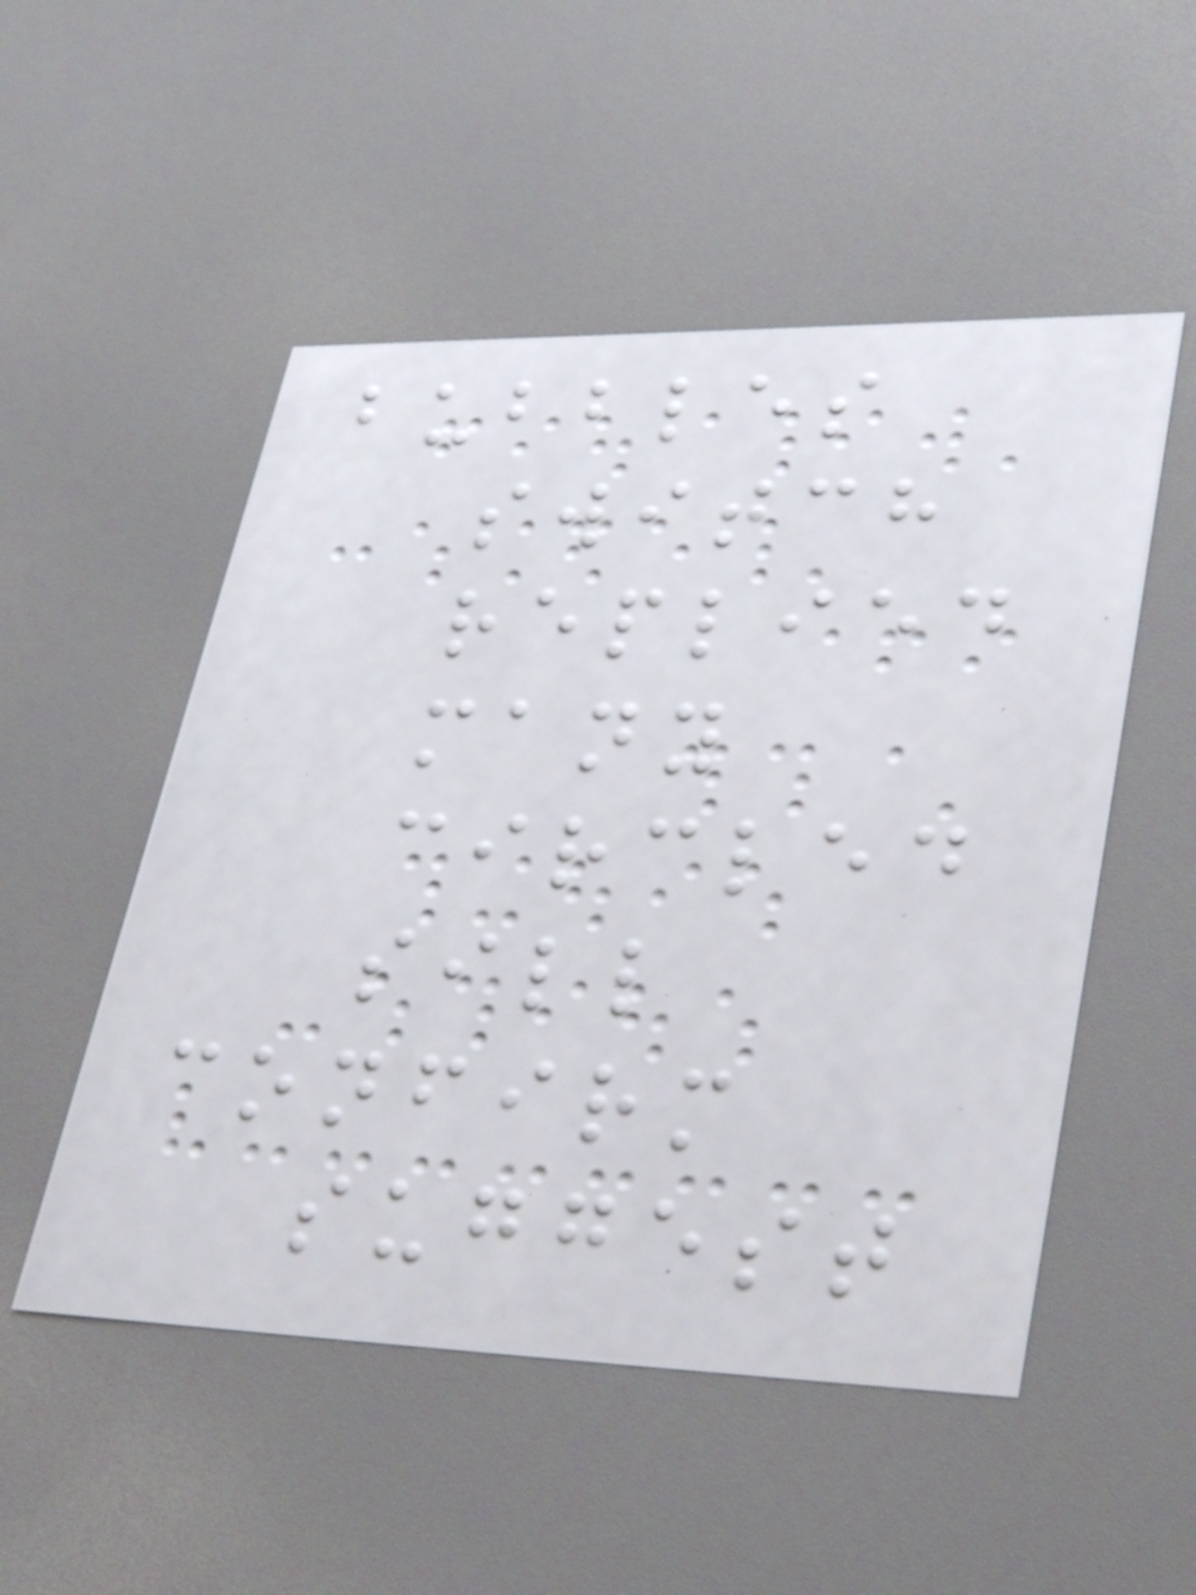bubbles
switch
replied
many
circled
sill
confirm
suggest
